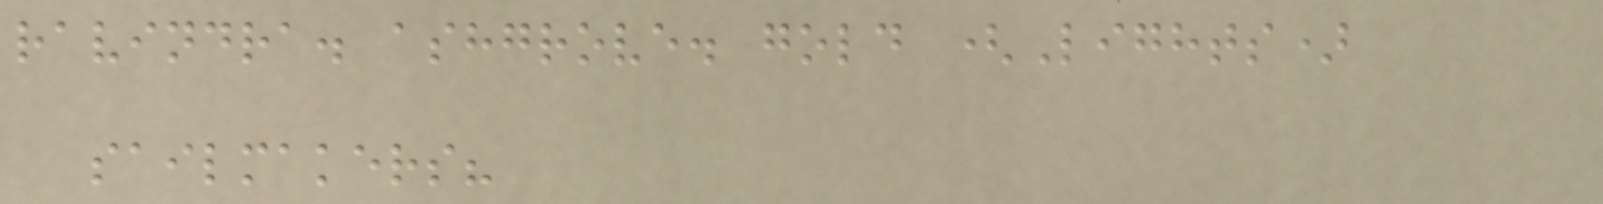ravindra. ashgrove. gold (Lights)
sailmakers?
